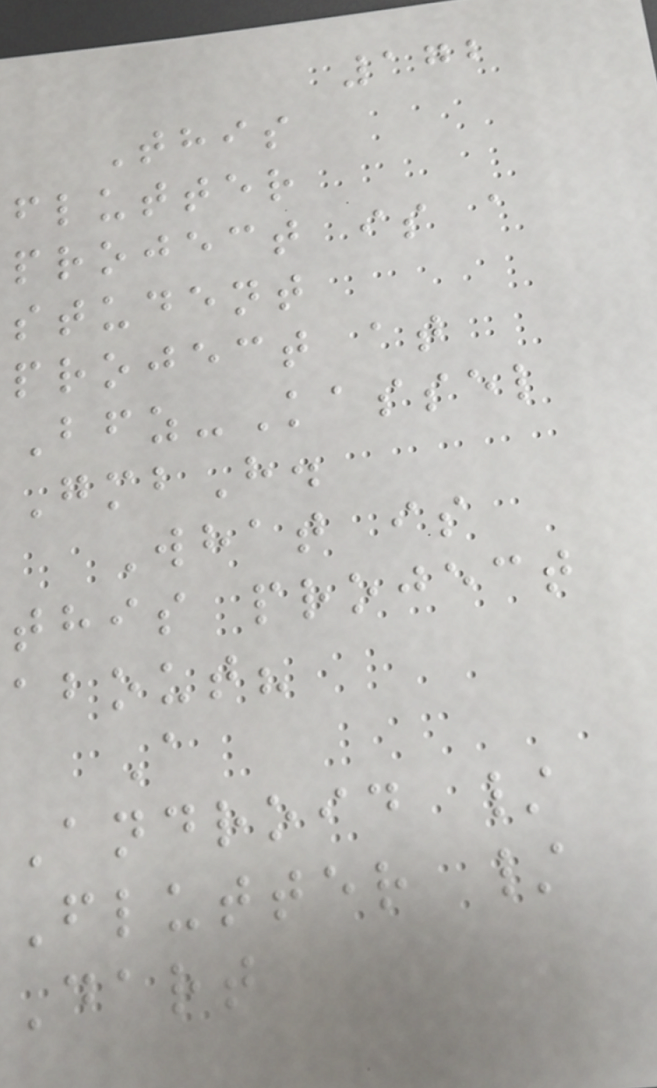172
This
flutter
project is a
student
project at
Bfz-Kassel
GmbH.
What is
this project
about?
A
Android /
Flutter /
Dart
